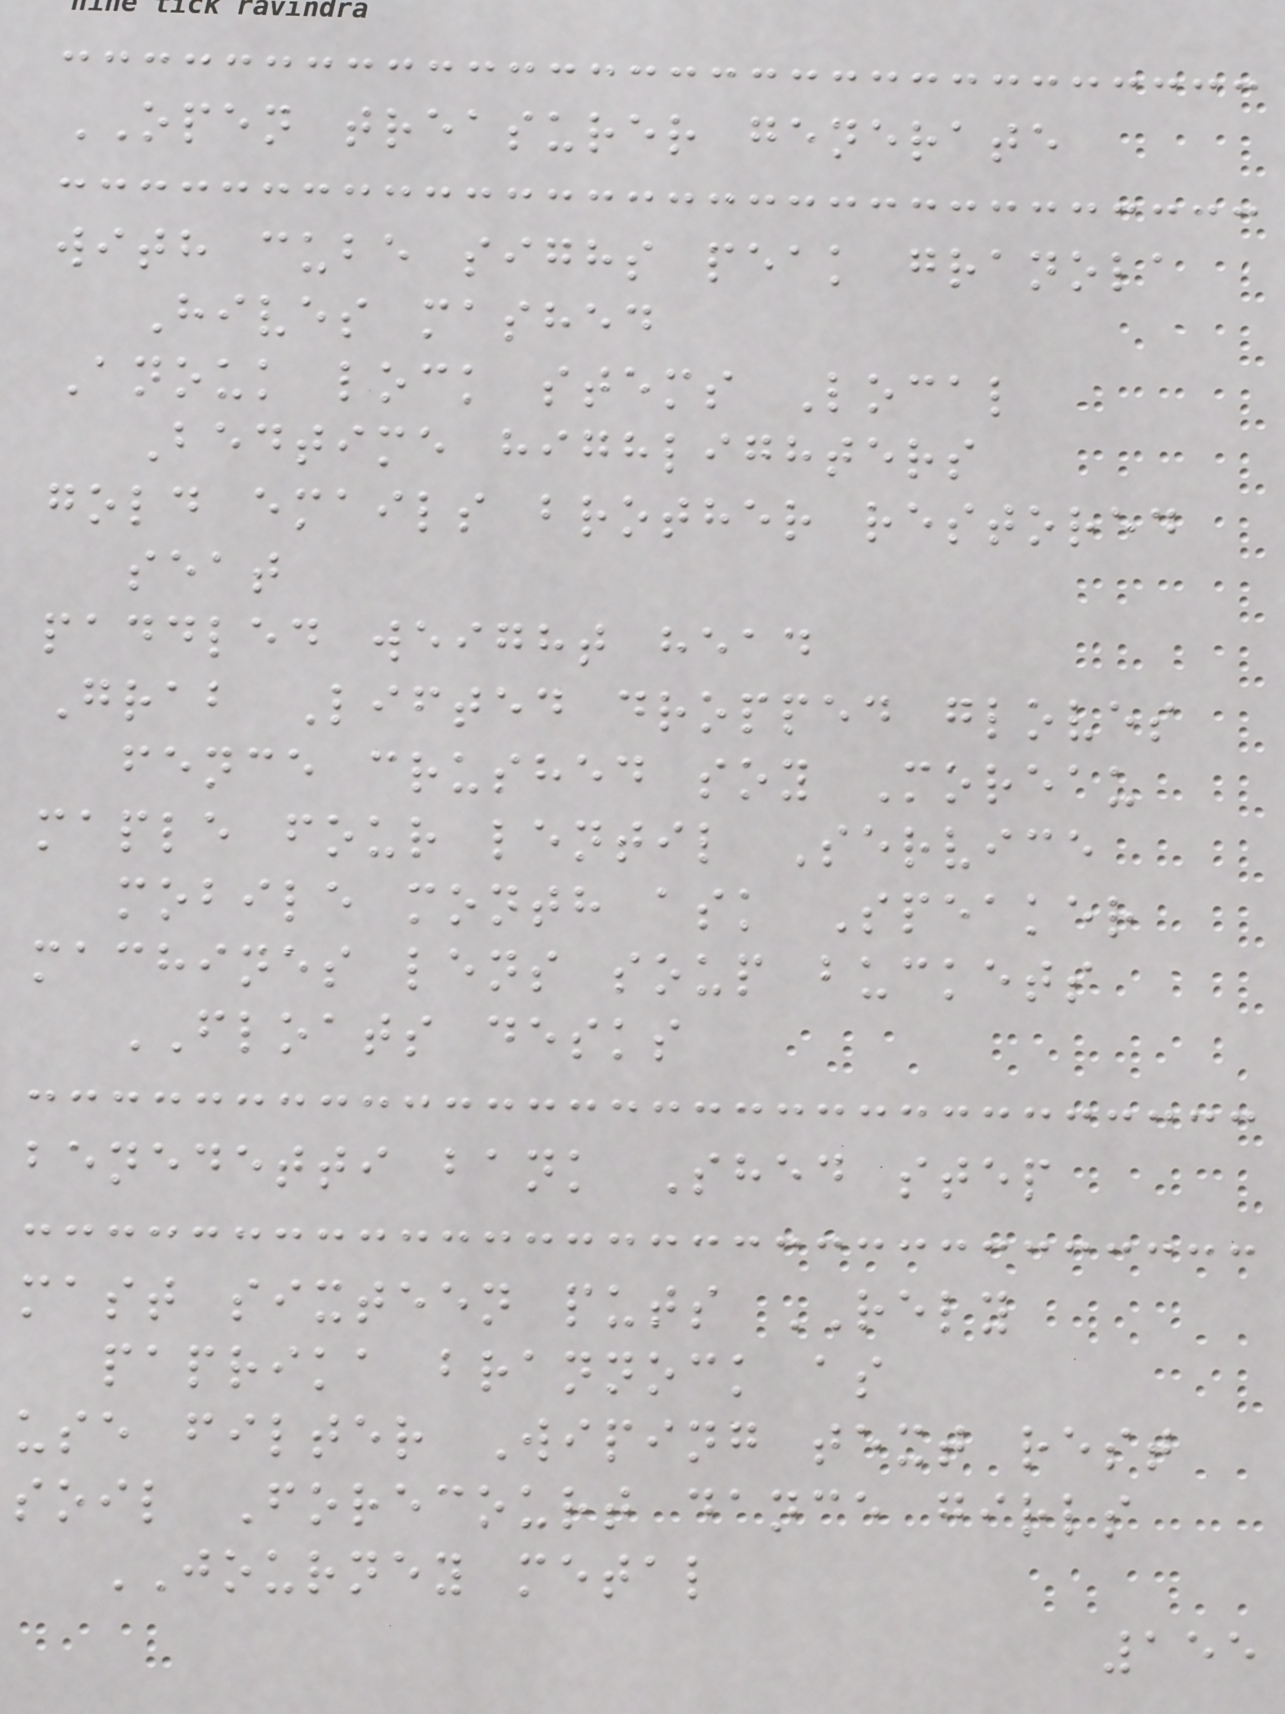OPEN treasurer generate
with cube sighs peak granola
Hives mashed
Anouk lock stems Local
Bedtime highlighters
gold emails brother restored
seat
paddled weight head
Grab Lifted dropped gloves
fence crushed soy Moreau
maple four lentil Service
mobile month ask Speaker
machines lens soup buckets
FLOATS desks
benedetti bank Shed step
mast sixteen puts RELY
paprika brannock as
use filter Wiping text rest
soil Forecourt dance girls
JOURNEY metal
155
